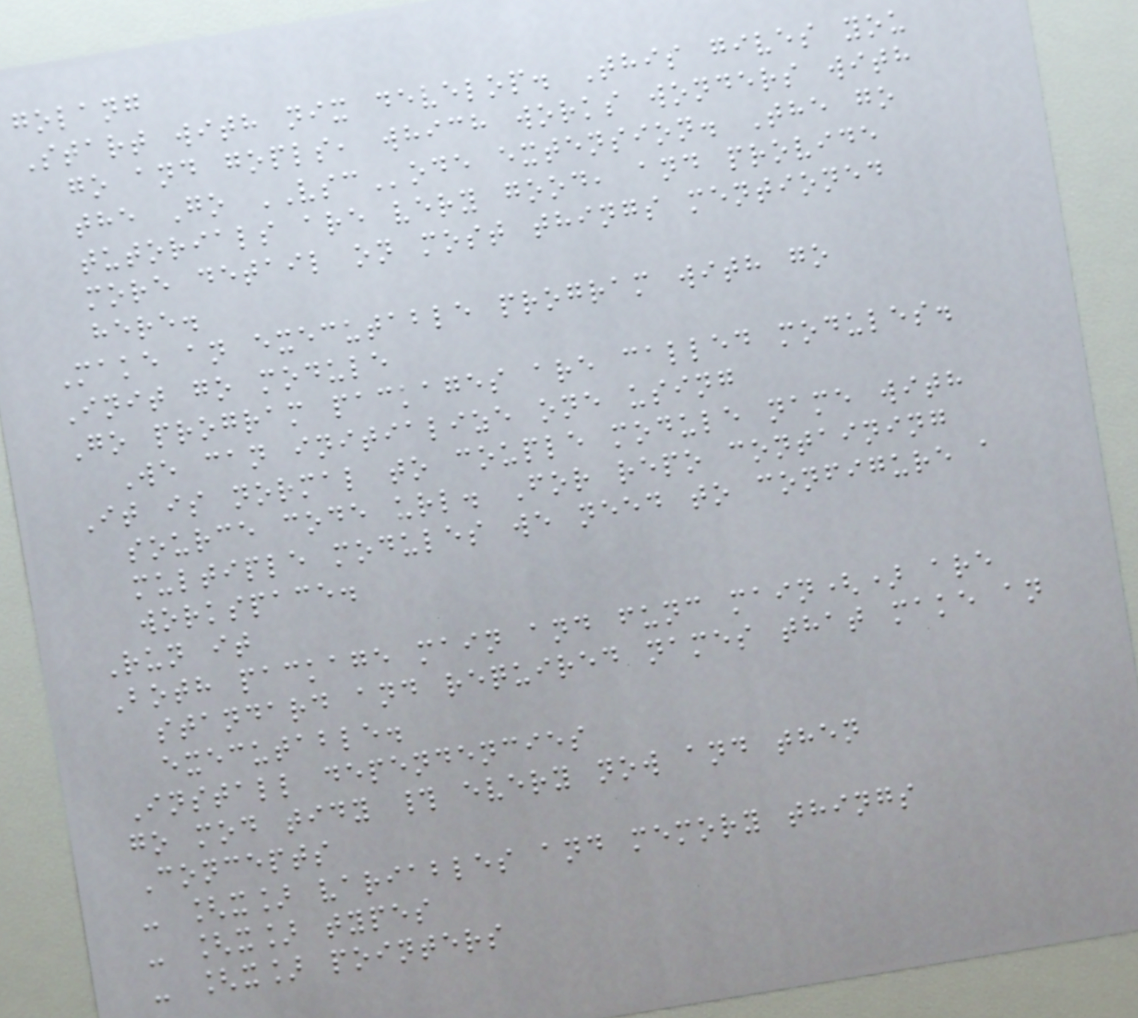golang
Start with nix develop. This gives you
go and gopls, which works wonders with
the Go VSCode extension. The go
tutorials are very good, and provide
more detail on most things mentioned
here.
Make an executable program with go
Init go module
Go program packages are called modules.
We can initialize one using
It is normal to couple module name with
source code url. For repo containing
multiple modules we need to configure a
workspace.
Run it
Both package main and func main() are
standard and required names that make an
executable.
Install dependencies
go mod tidy # every now and then
Concepts
- [x] variables and memory things
- [x] types
- [x] pointers
